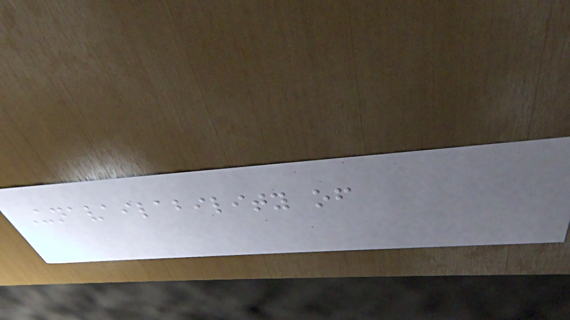Unavailability of
